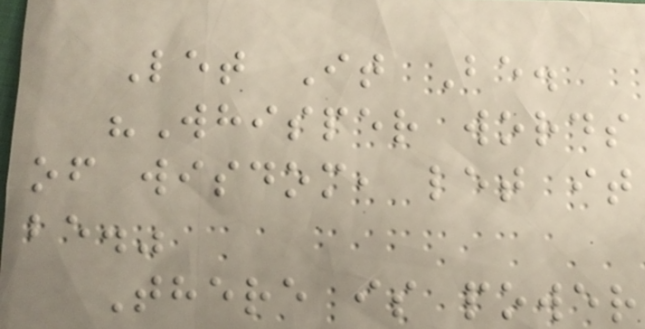Let It Be.
"Whisper words
of wisdom, let it
be."
There is power
